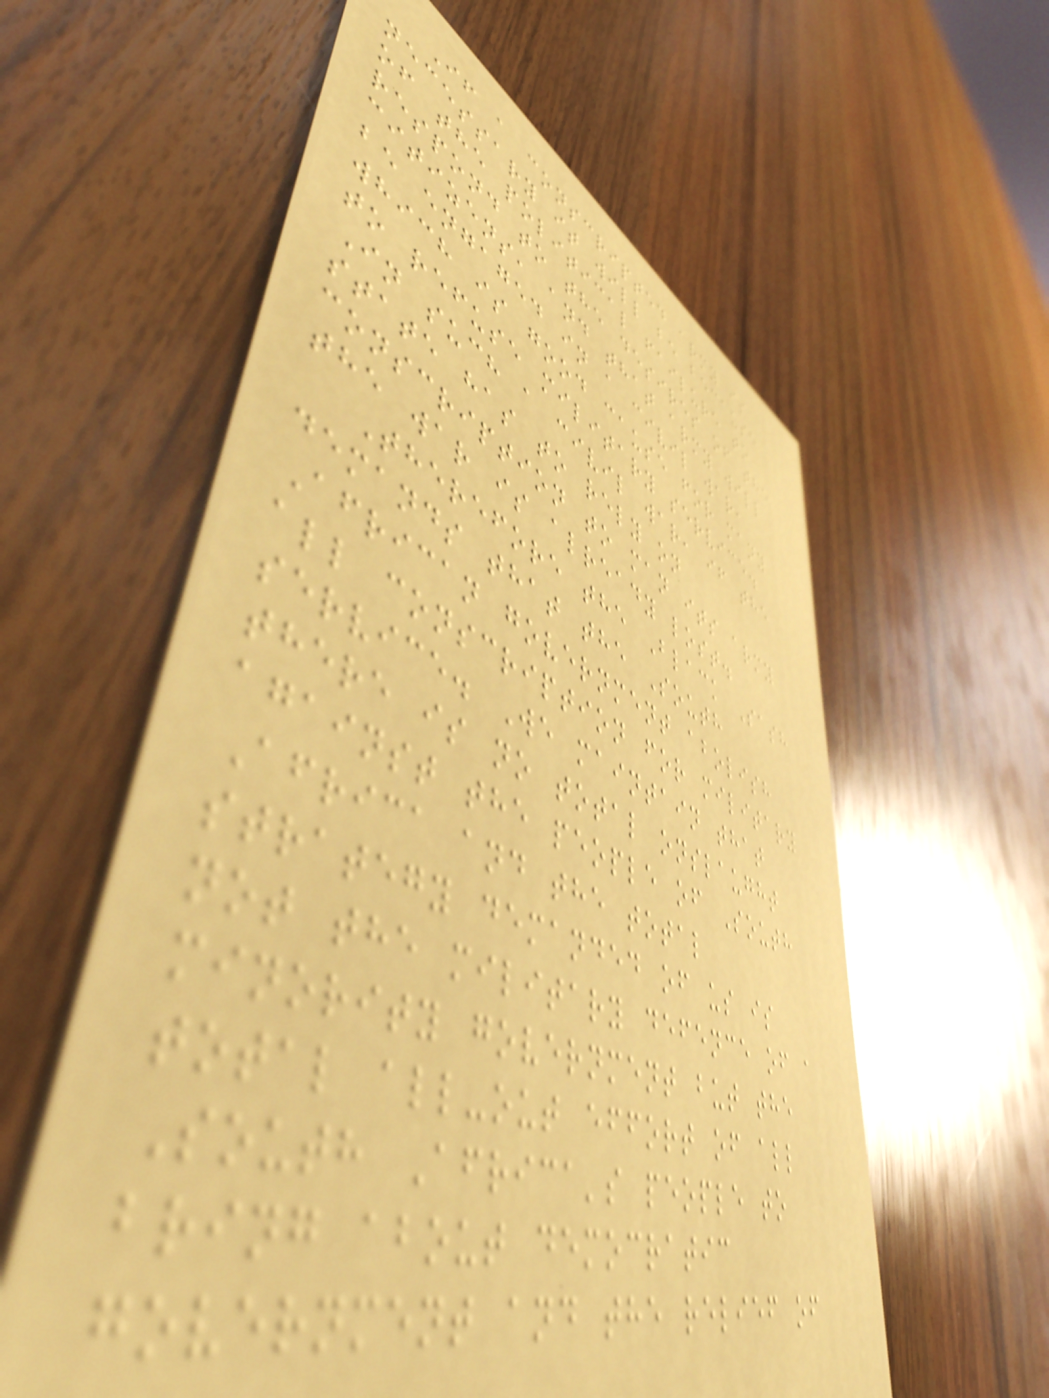If a conscripted army is
necessary it will be because
of the political failure to
respond to the desires of the
citizens, and that army will
be engaged in a civil war,
which is good cause for many
to refuse military service.
In such a civil war, if the
state has to rely on
conscription to man its army
the war is already lost.
Therefore the Black Sash
demands that the South
African government abolish
all conscription for military
service. We maintain that
there is no total onslaught
against the people of South
Africa and the total
strategy demanded of us is
not the military defence of a
minority government but the
total all-out effort of all
South Africa's people to
bring about democratic
government and the relief of
